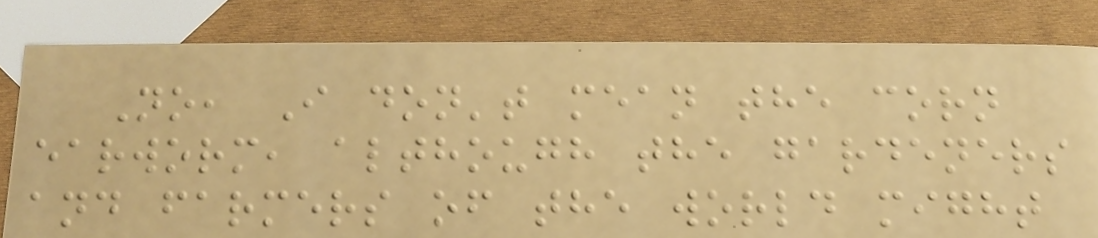No, I don't mean the corn
earworm, although the gardeners
and farmers of the world might
